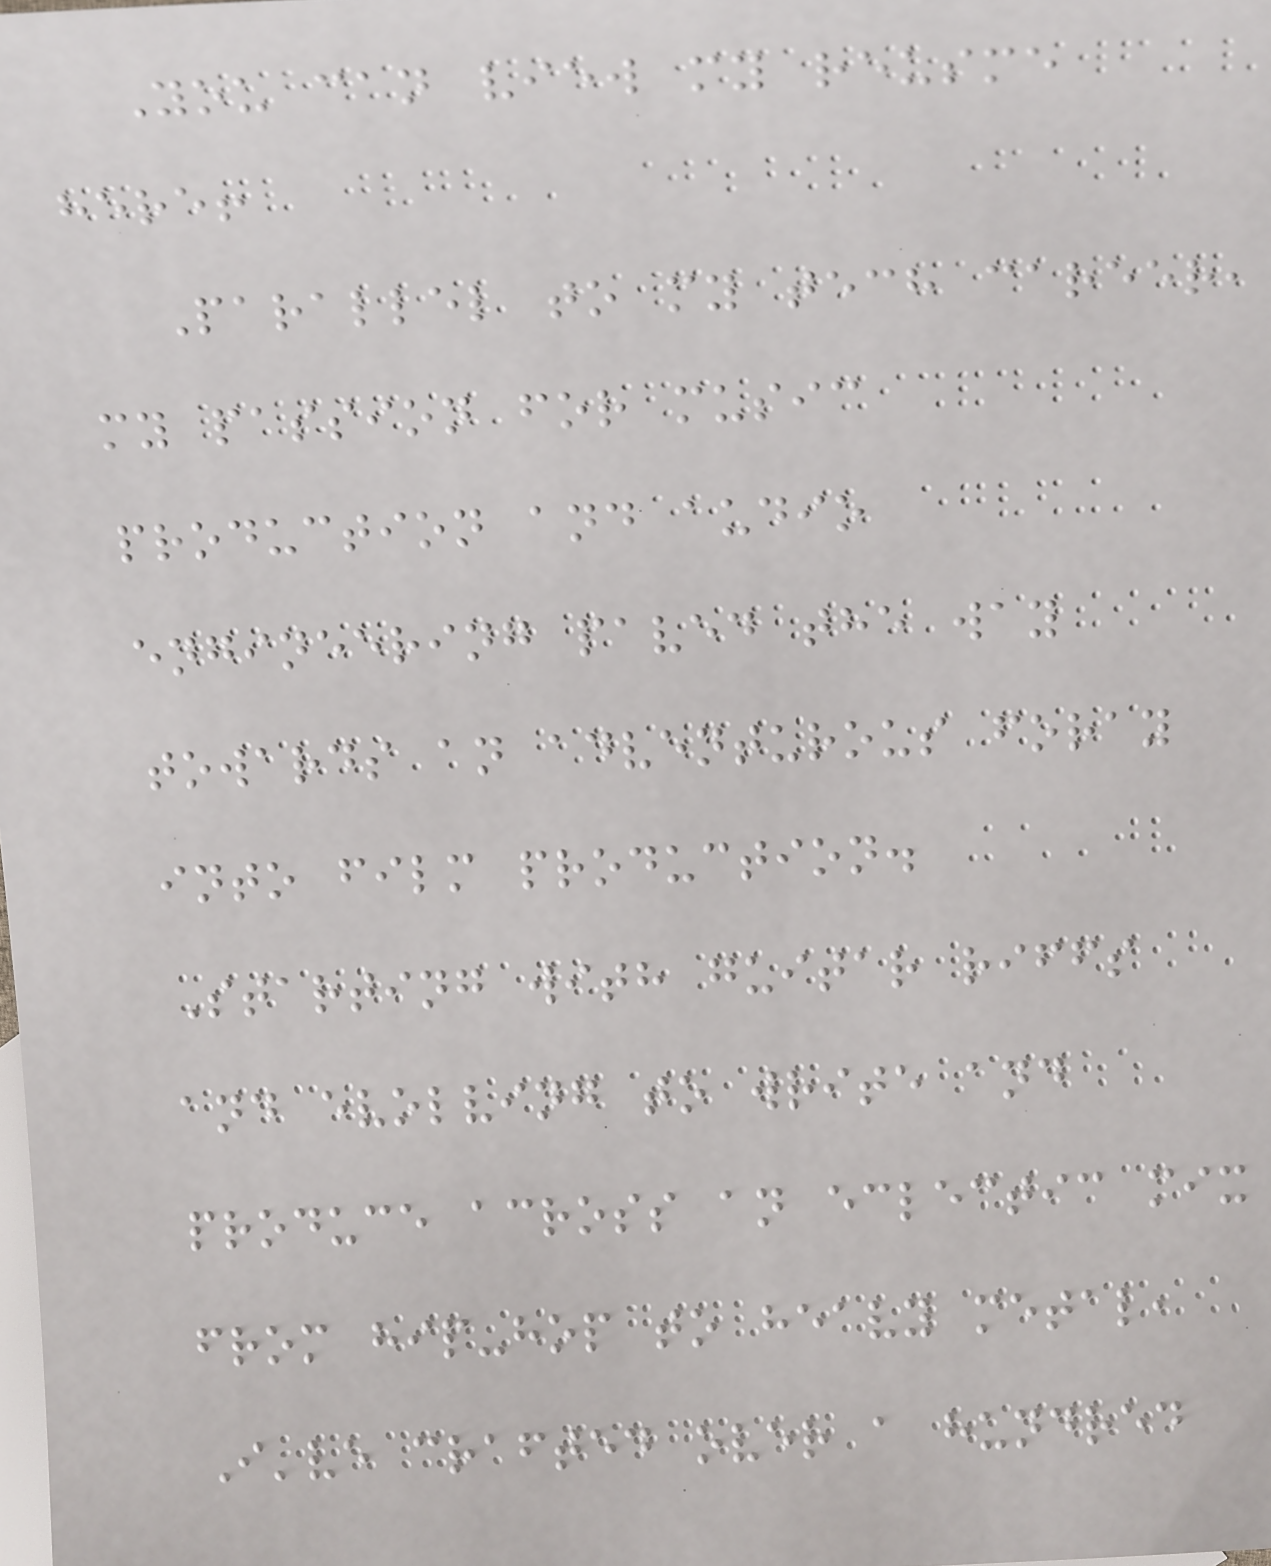You can view my reusme
here!
Parallel to my tech career,
my passion for music
production and audio
engineering paved the way
towards an adventurous foray
into film production.
Starting with guitar riffs
and evolving to write and
produce across an eclectic mix
from hip-hop to heavy metal,
I've crafted over a hundred
